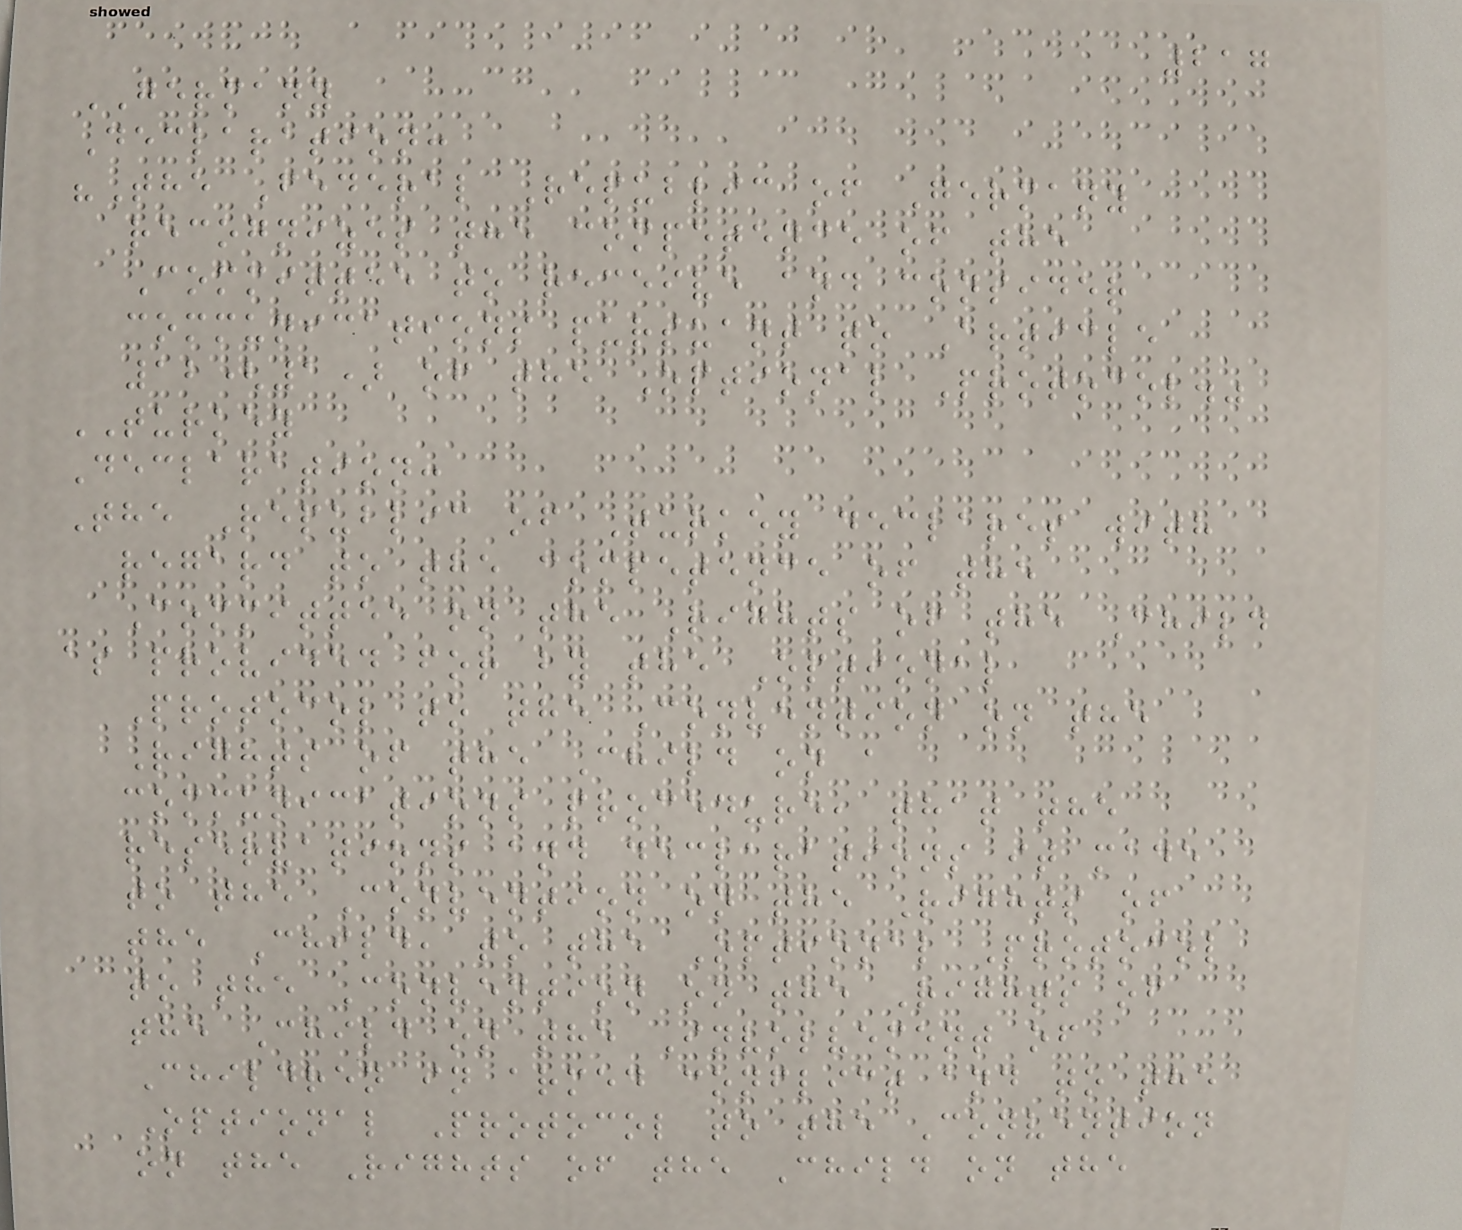217
GERMANY
Declaration:
"The Federal Republic of Germany
recognizes the competence of the
Committee to receive and consider
communications pursuant to Article
12(1) of the Optional Protocol."
TURKEY
Declaration:
The Republic of Turkey declares with
regard to the competence of the
Committee on the Rights of the Child
as provided for by the Optional
Protocol to the Convention on the
Rights of the Child on a
communications procedure, that the
reservations and declarations it made
to the Convention on the Rights of
the Child, to the Optional Protocol
to the Convention on the Rights of
the Child on the Involvement of
Children in armed conflict and to the
Optional Protocol to the Convention
on the Rights of the Child on the
